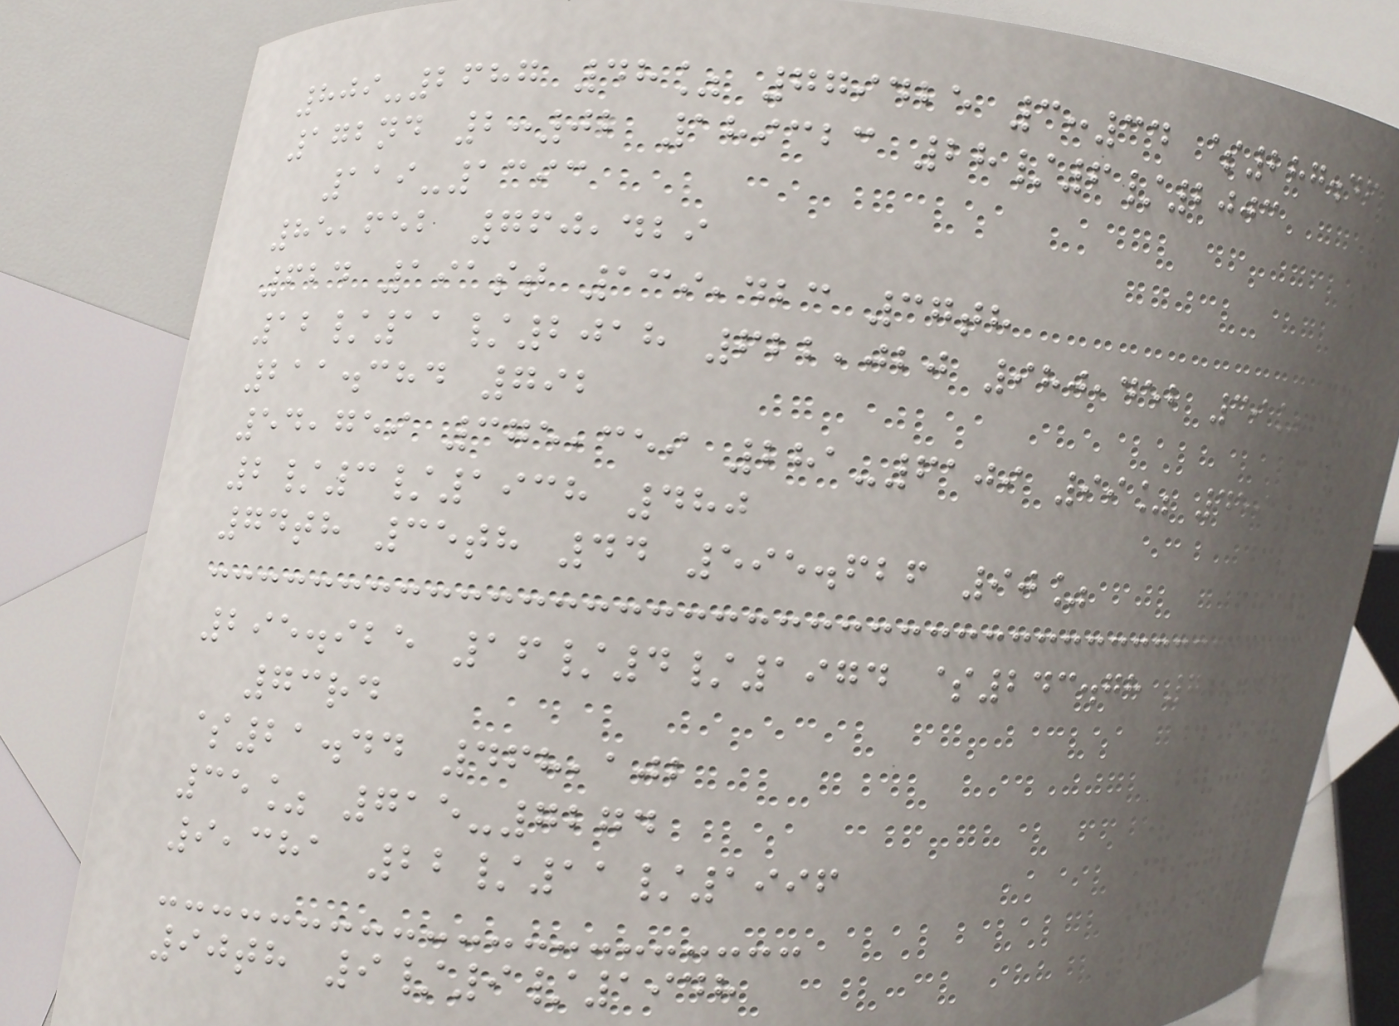809-2687 48% 779425 3:34 $287.46
172nd 2:02 189323 28/6/2003
119-1393
85,652 760,429
624 191st 139,423 37th
12/11/2018 622,020 980,452 39%
211.384 792
54,759 375,359 281-6109 99% 459
2/3/1938 480
74th 35th 44 595.626 90%
295.925 16/4/1974 $243.78 789,765
73rd
$21.44 468,102
35% 715-7274
9,381 22/11/1996
90th 9/9/1948
